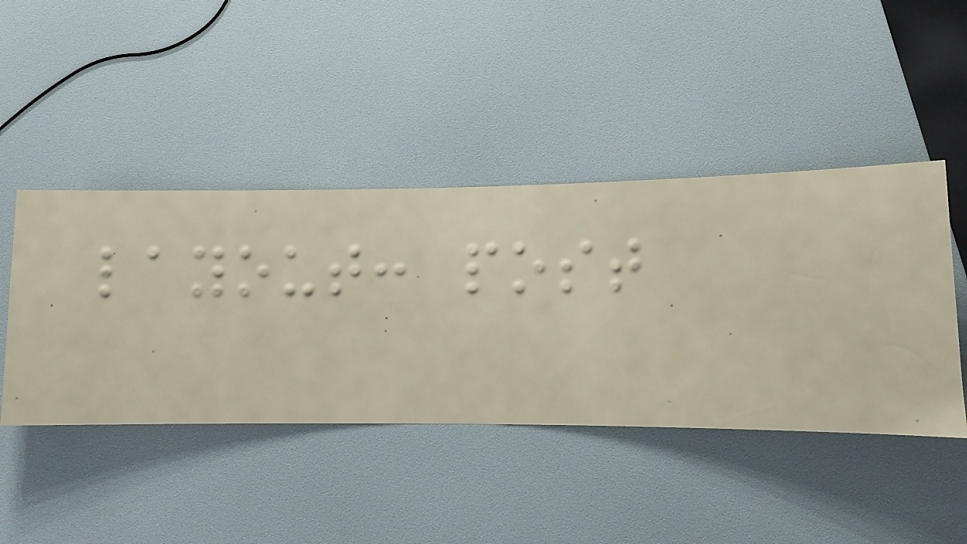layout: post
